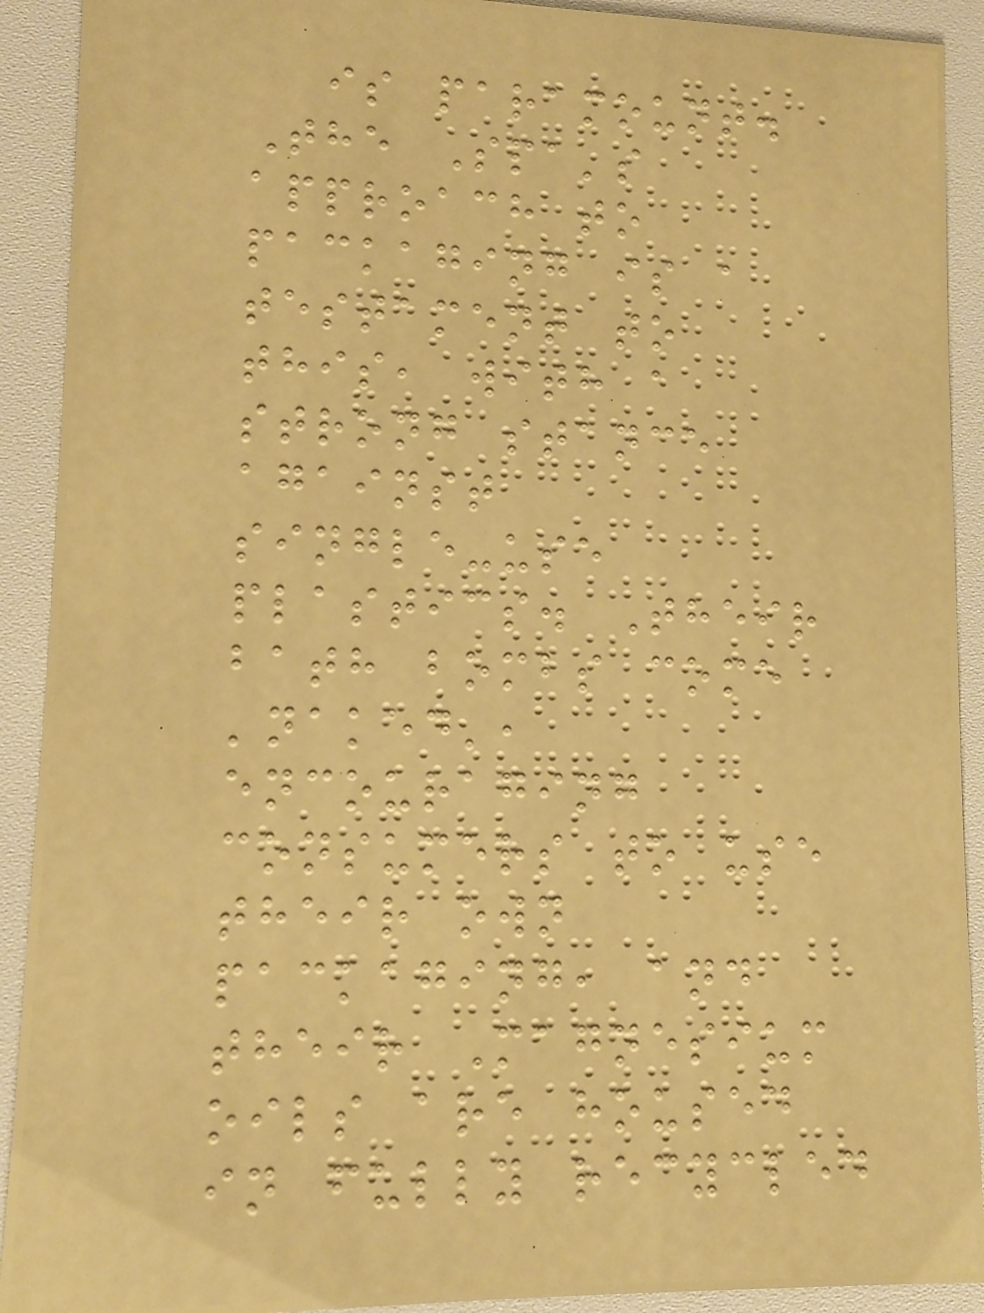is paramount.
The Spa's
approach to
packaging is a
testament to
this, with a
strong stance
against
single-use
plastics. Their
bath bombs come
'naked',
encouraging
consumers to use
their own
packaging, and
their Magnesium
oils are housed
in fully recycled
